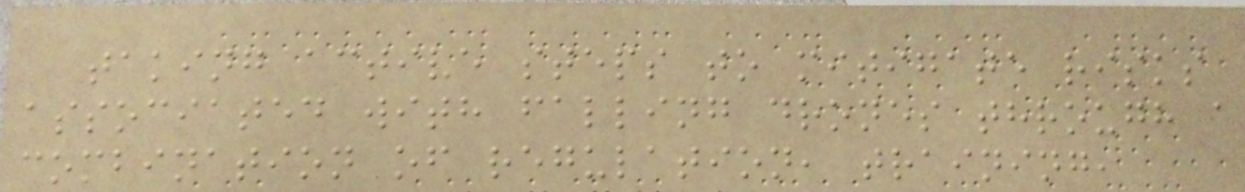taking active steps to mitigate risks
associated with falling drones through a
combination of regulation, training,
